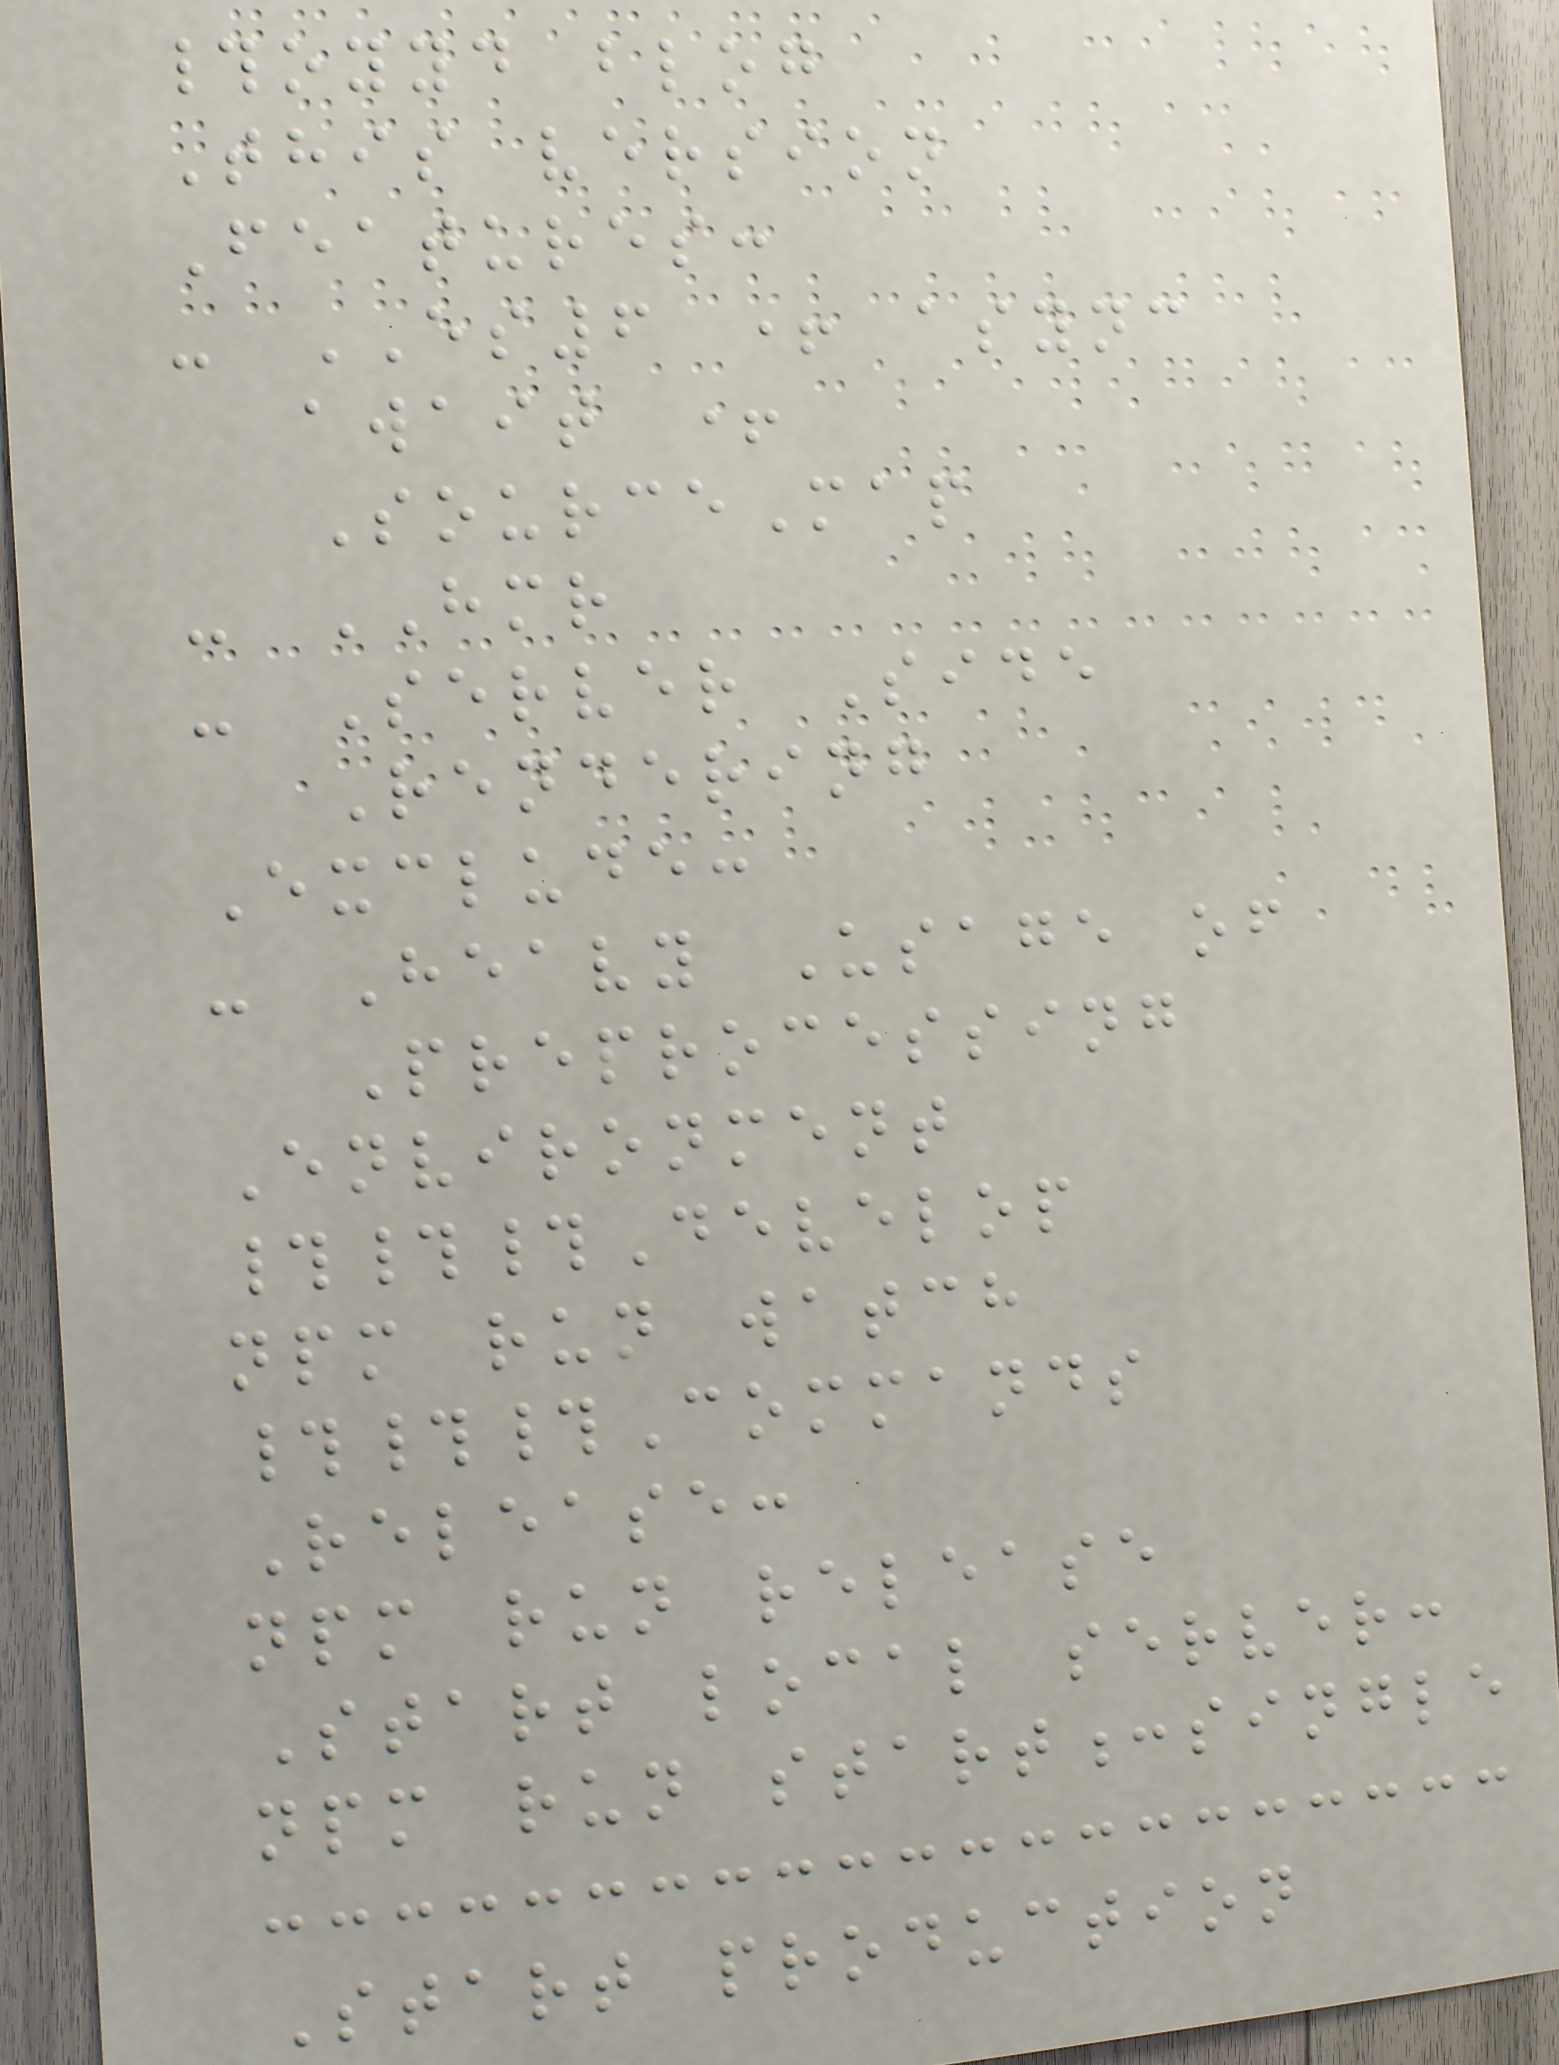#oyyd blog
This version
Features:
- ES6 + async
await +
SourceMap
- HMR
- Server Side
Rendering
Exclude:
- Heavy Usage of
Preprocessing
Environment
###Develop
npm run watch
###Commands
Release:
npm run release
Start local server:
npm run start:single
Start production
